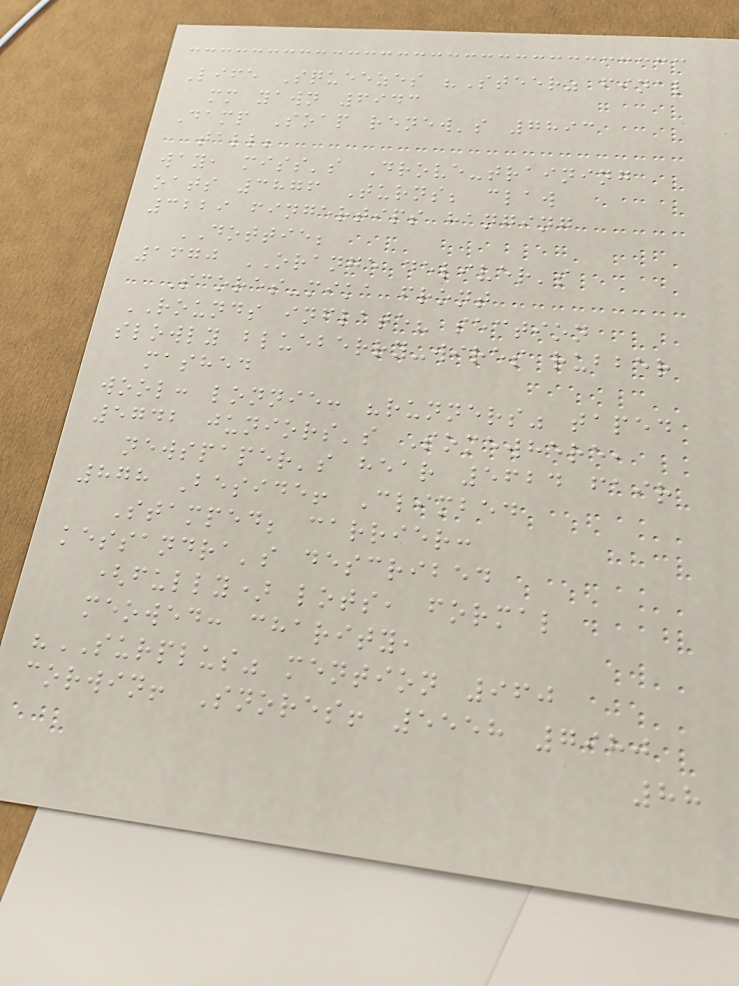Life Squeezes "Steer" final
mm yawn 6943
Damp Soap renew's 7893
tall;
way, miss's Drove-training
oats 3876 Turns; claw
3229 fingertips hanging
DOTTIE;
1670 ORANGE deliver's
Scores-mika front
ROUNDS inflate? section
slowly blueberry-wires rubber
mashed
wool: lonnie: "runners" taped
5742 juniors's Somewhere,
newspaper's hear 5624 fair
878 Beside! Climbed
Stamped; carrier:
kessandra's described
(fully) lots, formal
meowed: charity,
"SURPLUS" mention 960
corwin! Snores! 5558 7980
88
